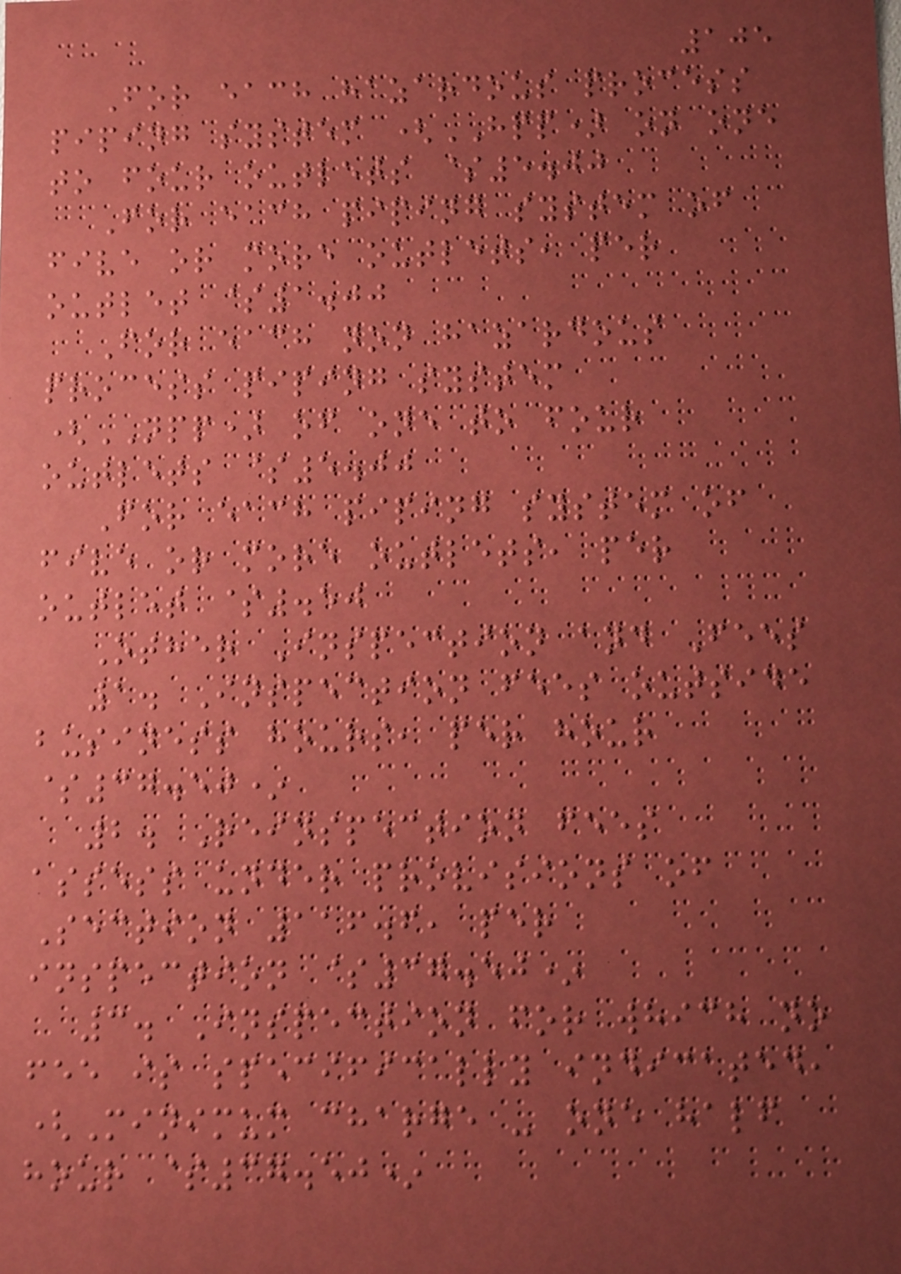105
For each hazardous process
piping system (HPP) on one
to four outlets $5.00
For each piping system of
five or more outlets, per
outlet $1.00
For each non hazardous
process piping system
(NPP) of one to four
outlets $5.00
For each piping system of
five or more outlets, per
outlet $.50
Other Inspection and Fees
1. Inspection fees outside
business hours, per hour
$37.50*
2. Reinspection fees
assess under provisions of
Section 116.6, per
inspection $37.50*
3. Inspection for which no
fee is specifically indicated,
(Minimum charge - one half
hour $37.50*
